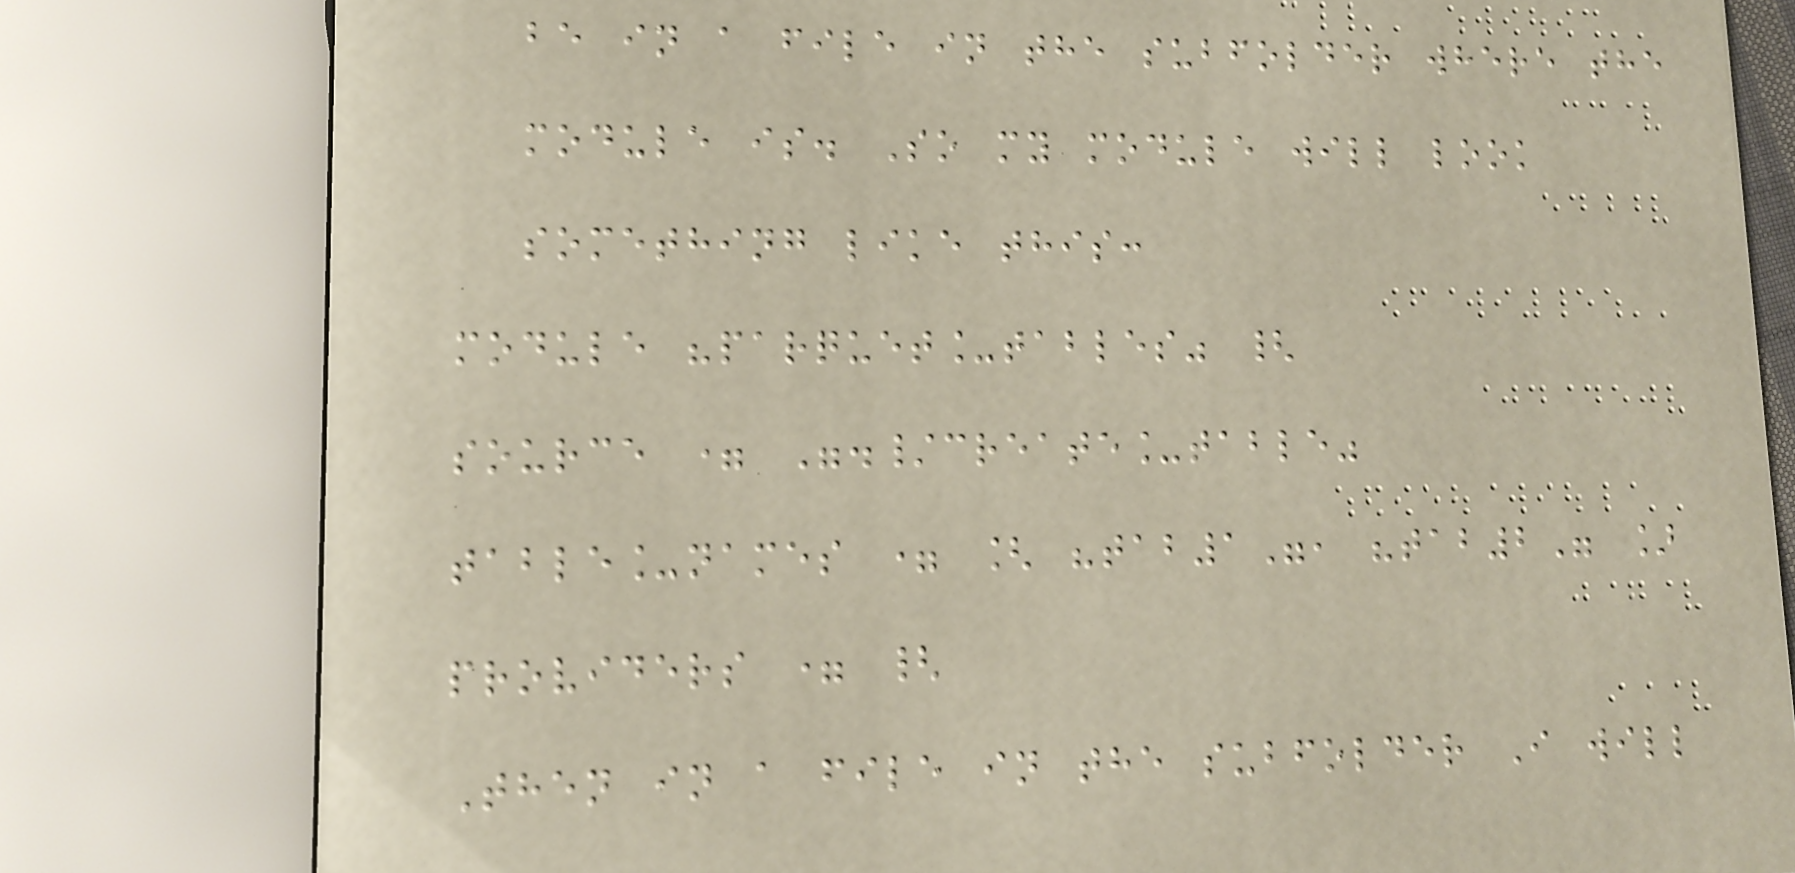be in a file in the subfolder where the
module is. So my module will look
something like this:
module "parquet_tables" {
source = "./create_table"
table_names = [ "tab1", "tab2" ]
providers = {
Then in a file in the subfolder I will
